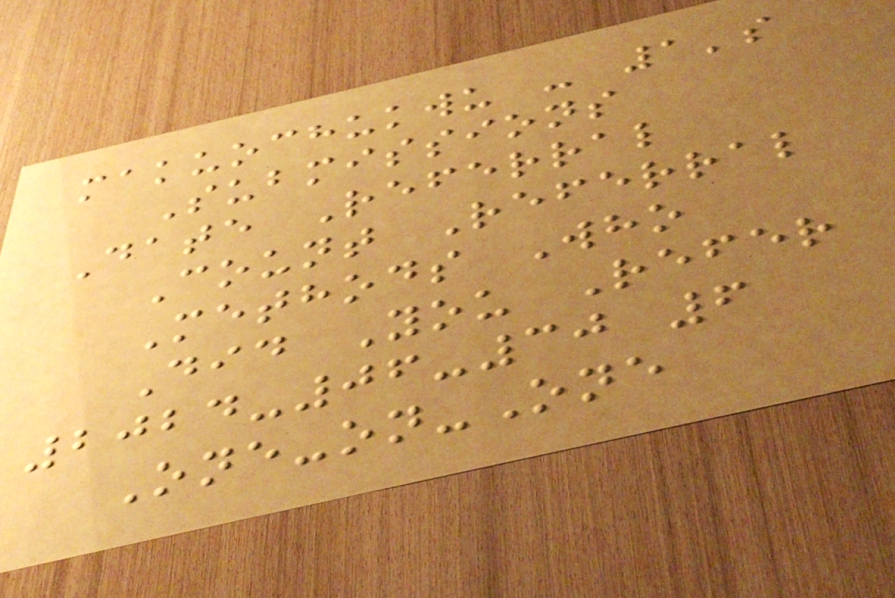makuochukwu - 1's
Submissions
Date Referral
Count Referral
Methods Who
Did You Refer
2024-06-30 6
One-on-One
